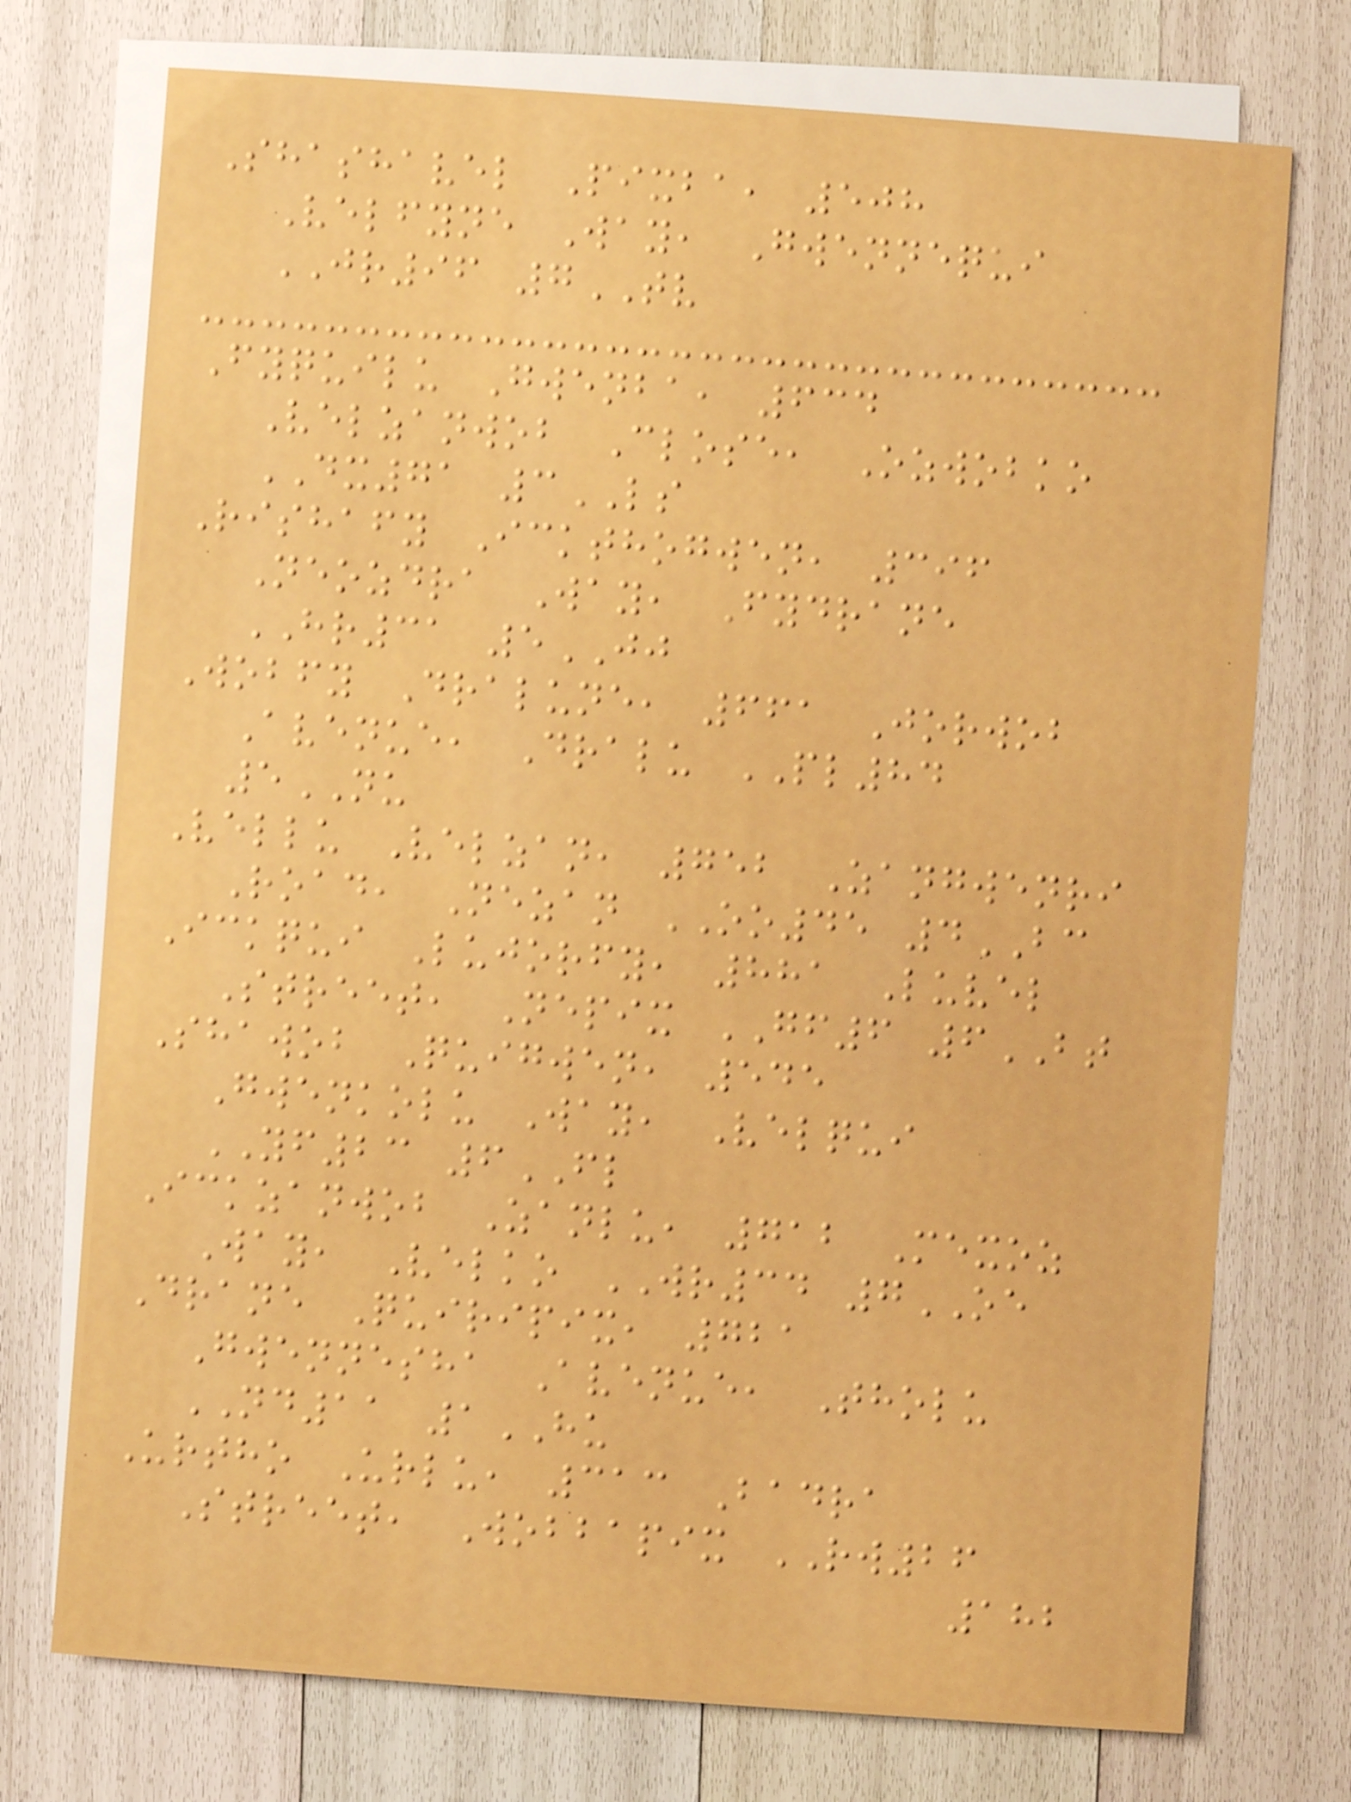Shashavel Pixba, 508
Velfyne Way, Gwennequi
JR96 7TV
Fyquilu Gwenba, 634
Velzanwob Close, Ozwobko
DX71 3LS
Rishafy Ickthogwen, 396
Neozdra Way, Fydrane
HR31 5JJ
Wobfy Dralune, 661 Jorwob
Avenue, Dralu PL84
5NU
Vellu Velzan, 752 Zangwenri
Road, Nezan OO45 4BC
Ickqui Lujorfy, 881 Luvel
Street, Nepix GF6 6BT
Shawob Quigwen, 545
Gwenkolu Way, Velqui
YF23 6FL
Ickzanwob Zanlu, 712 Mexoz
Way, Velko WR34 7OE
Drane Quiripix, 721
Gwennesha Avenue, Tholu
ND11 1HU
Urtho Urlu, 313 Badra
Street, Wobbapix RW26
182
